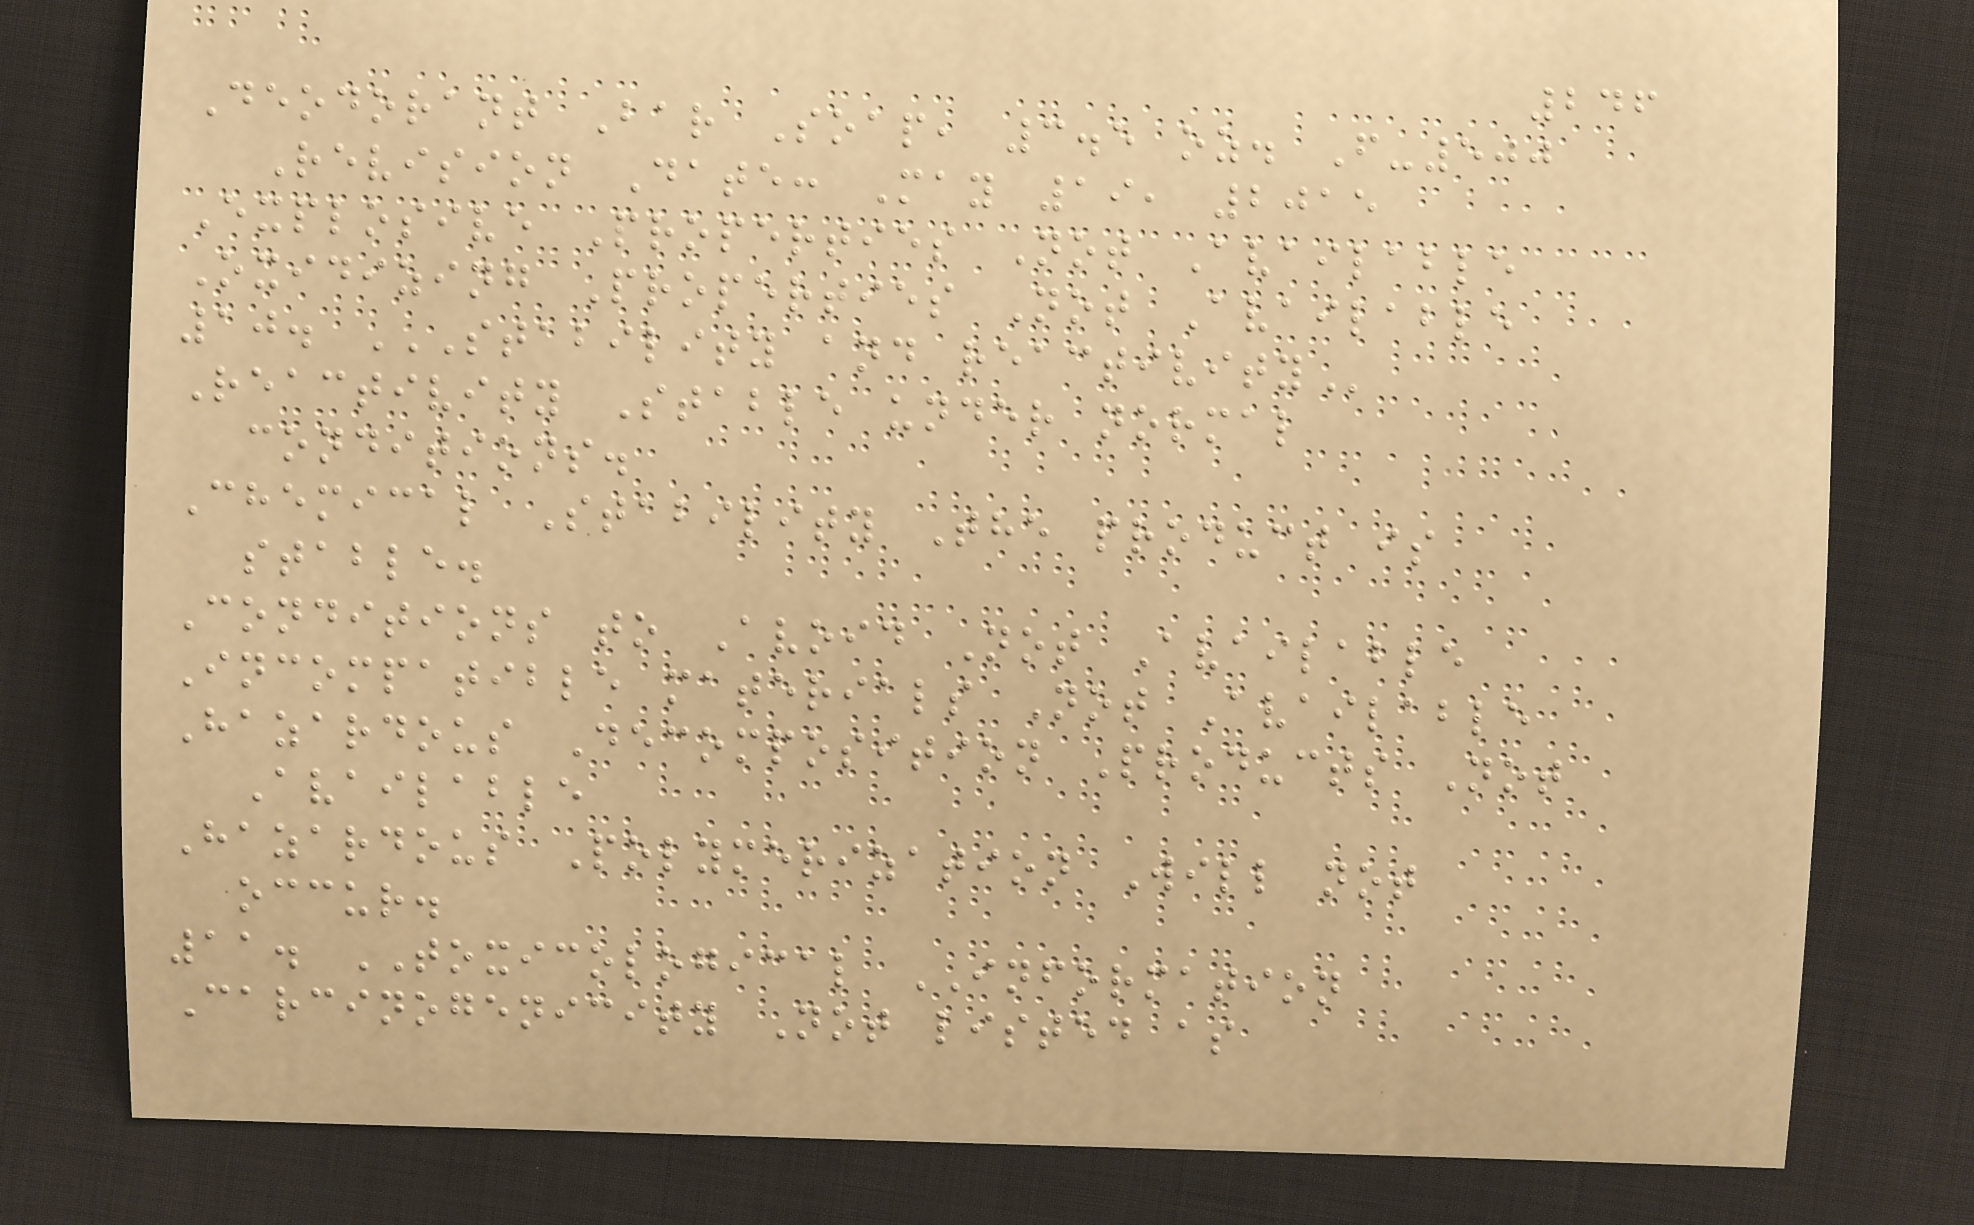246
Deodorant Bar Soap, 3.5 oz. F-500
Revision Date: May 19, 2015
Explosive Properties Not Available
Oxidizing Properties Not Available
10. STABILITY AND REACTIVITY
Reactivity Stable under normal
conditions.
Chemical Stability The product is
stable.
Conditions to Avoid Not Available
Incompatible materials Not Available
Hazardous Decomposition Products Not
Available
Hazardous Polymerization Will not
occur.
11. TOXICOLOGICAL INFORMATION
Carcinogenicity Not listed as
